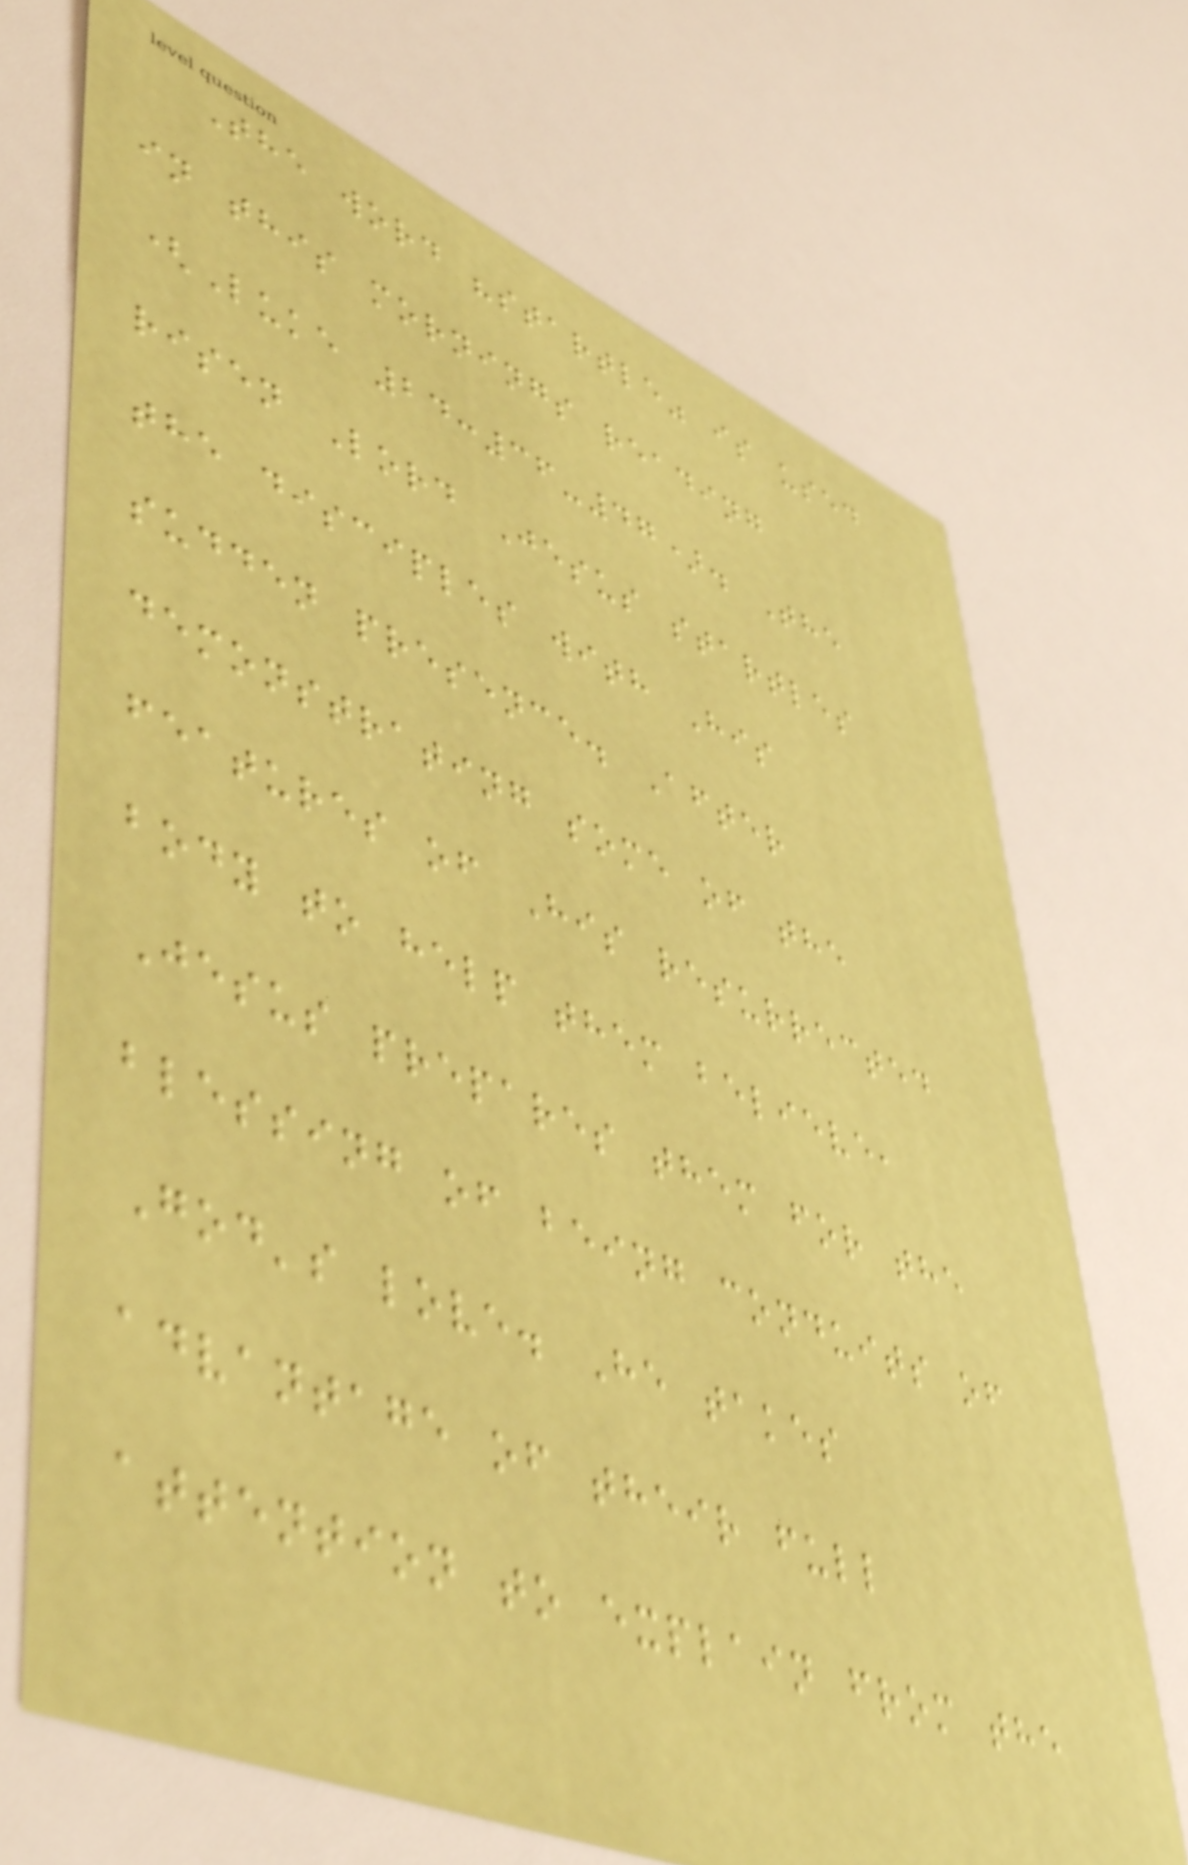The word "startle" is used
in this mornings reading
(Luke 24:36-47). The
risen Lord Jesus startles
the disciples with His
sudden presence. After
demonstrating some of the
features of His resurrected
body to help them believe,
Jesus prepares them for the
blessing of being conduits of
God's love. He takes
advantage of their full
attention to explain from the
